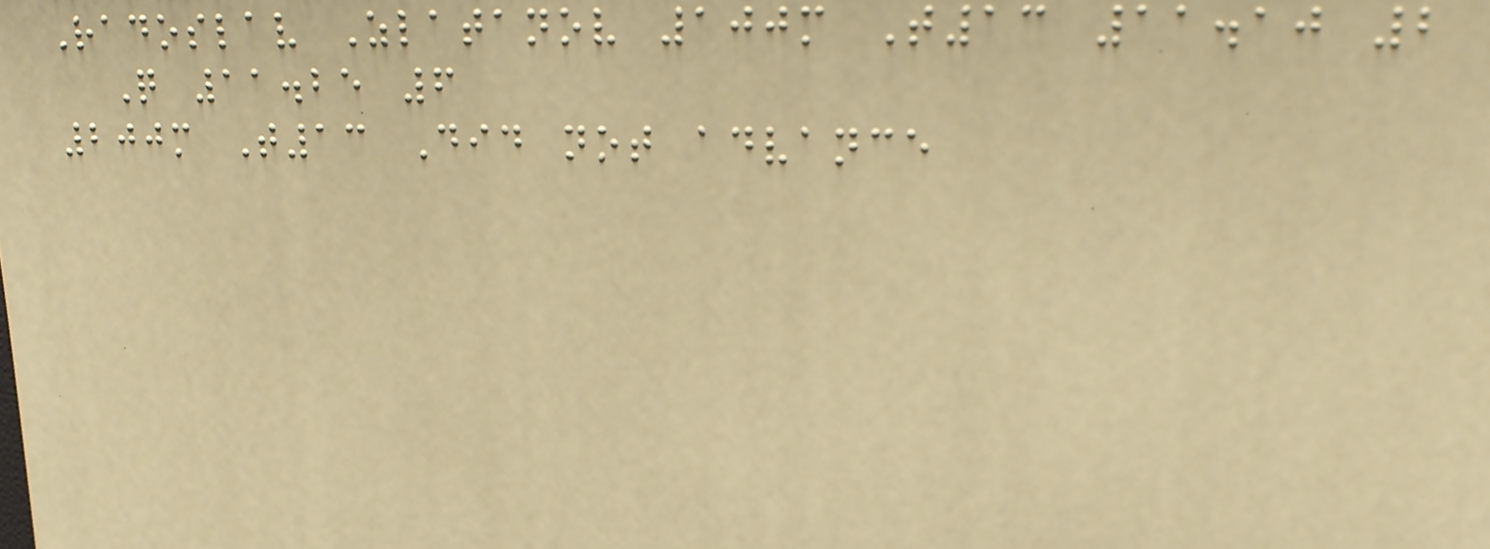Radoslav Zlatanov 100m T13 11.10 2
Q 11.25 6
200m T13 Did not advance
